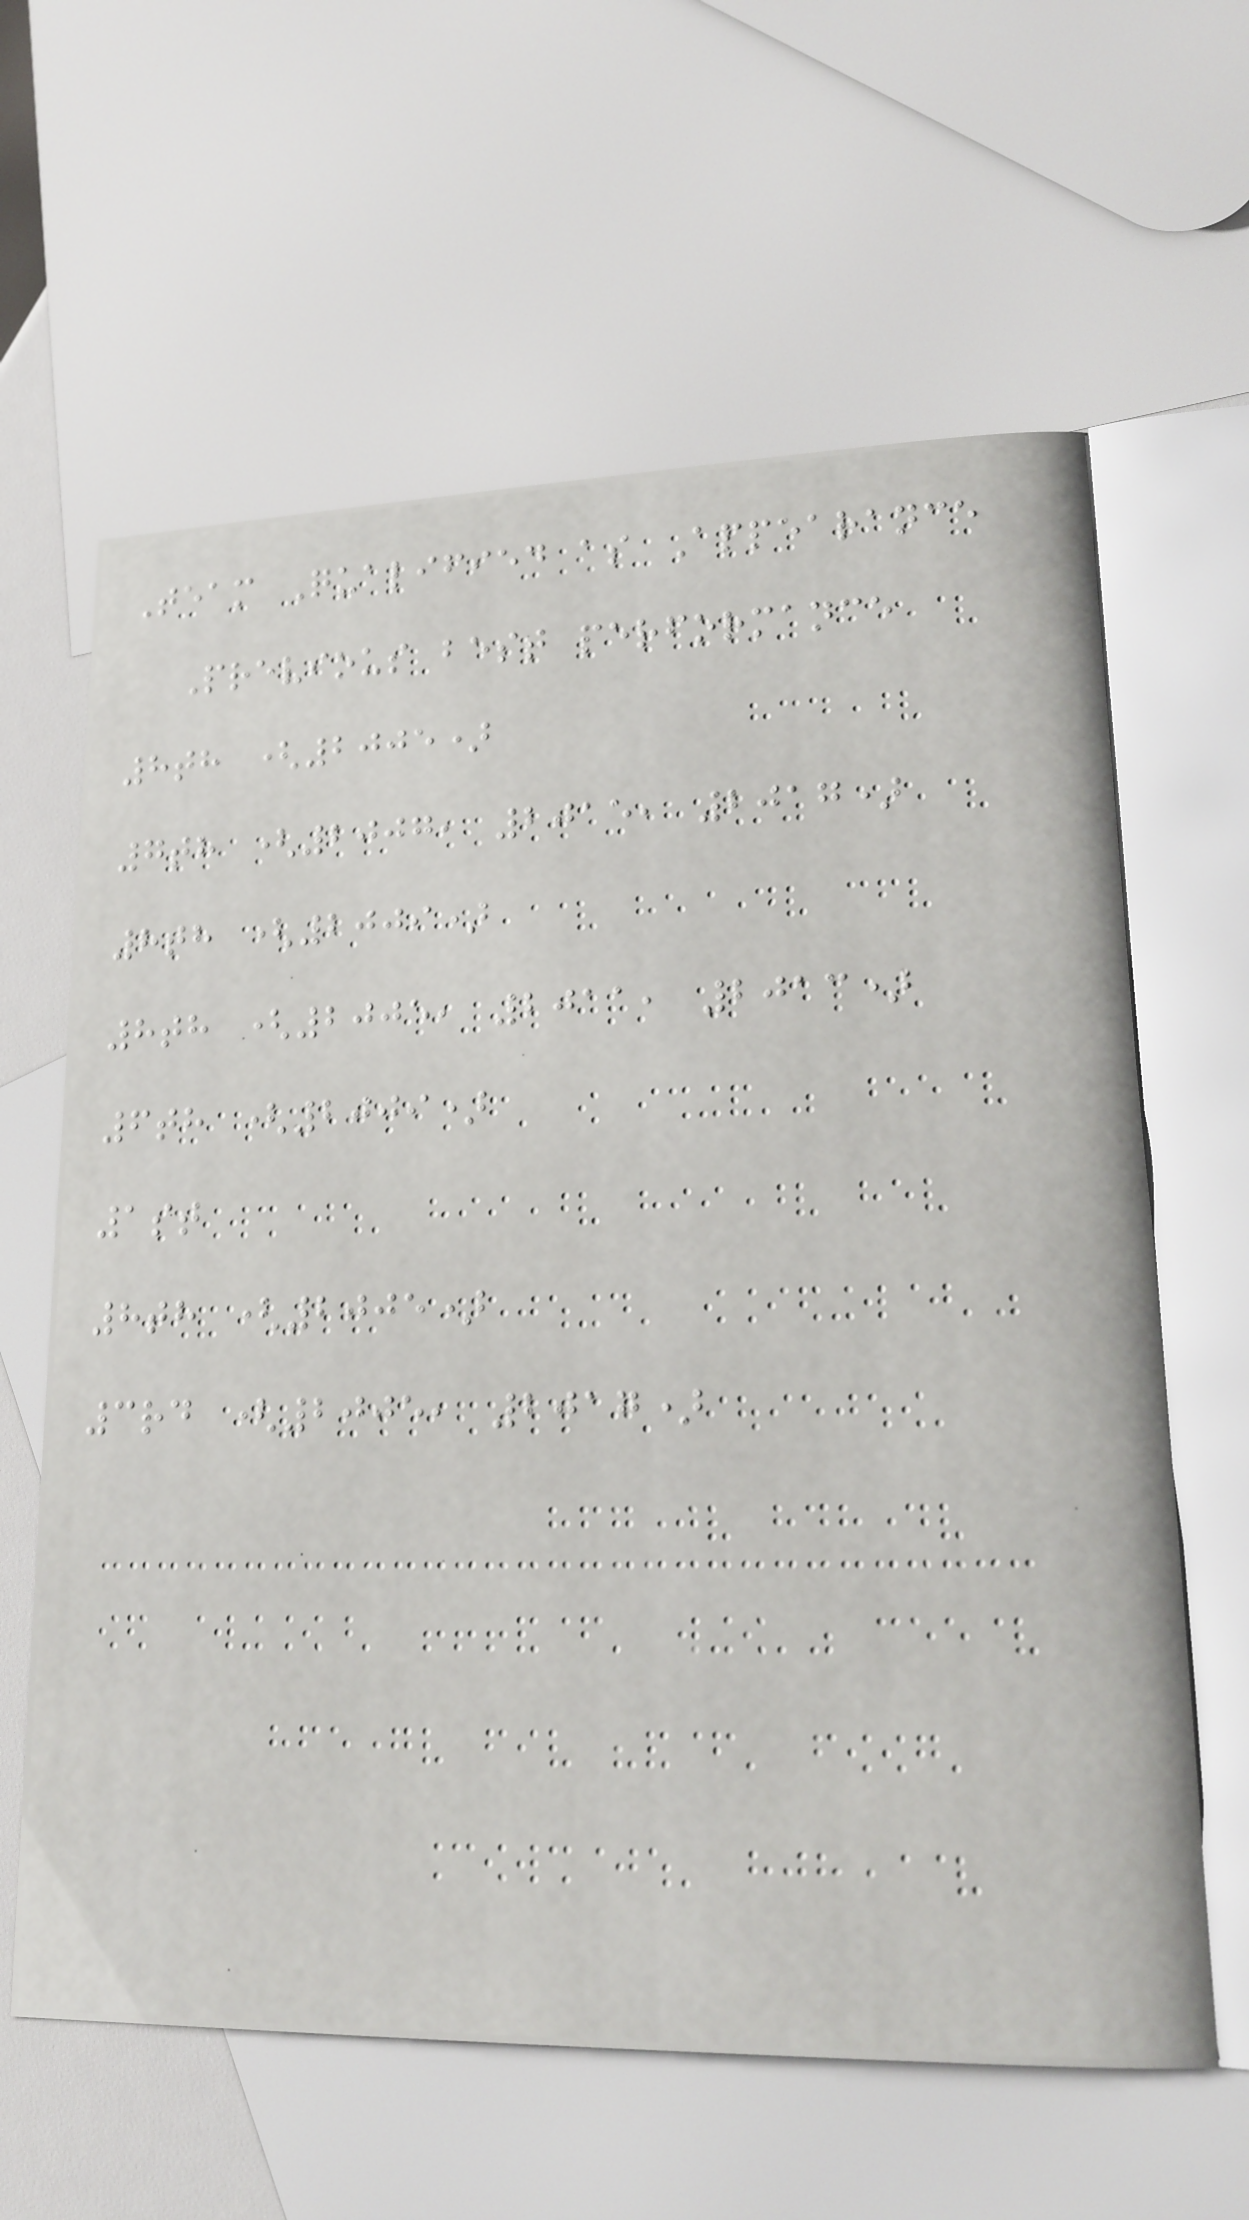Team Qualified as Appearance
Previous best performance
8th (2005)
7th (2007, 2015, 2017)
8th (2009)
8th (2005, 2011, 2013)
6th (2009)
1st
8th (2005)
3rd (2005, 2017)
